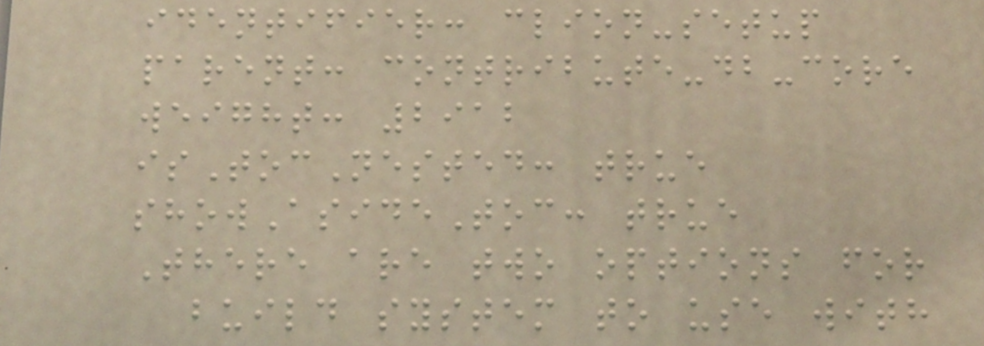identifier: clion-setup
parent: contribute-db-core
weight: 2912
isTocNested: true
showAsideToc: true
There are two options for
build system to use with
